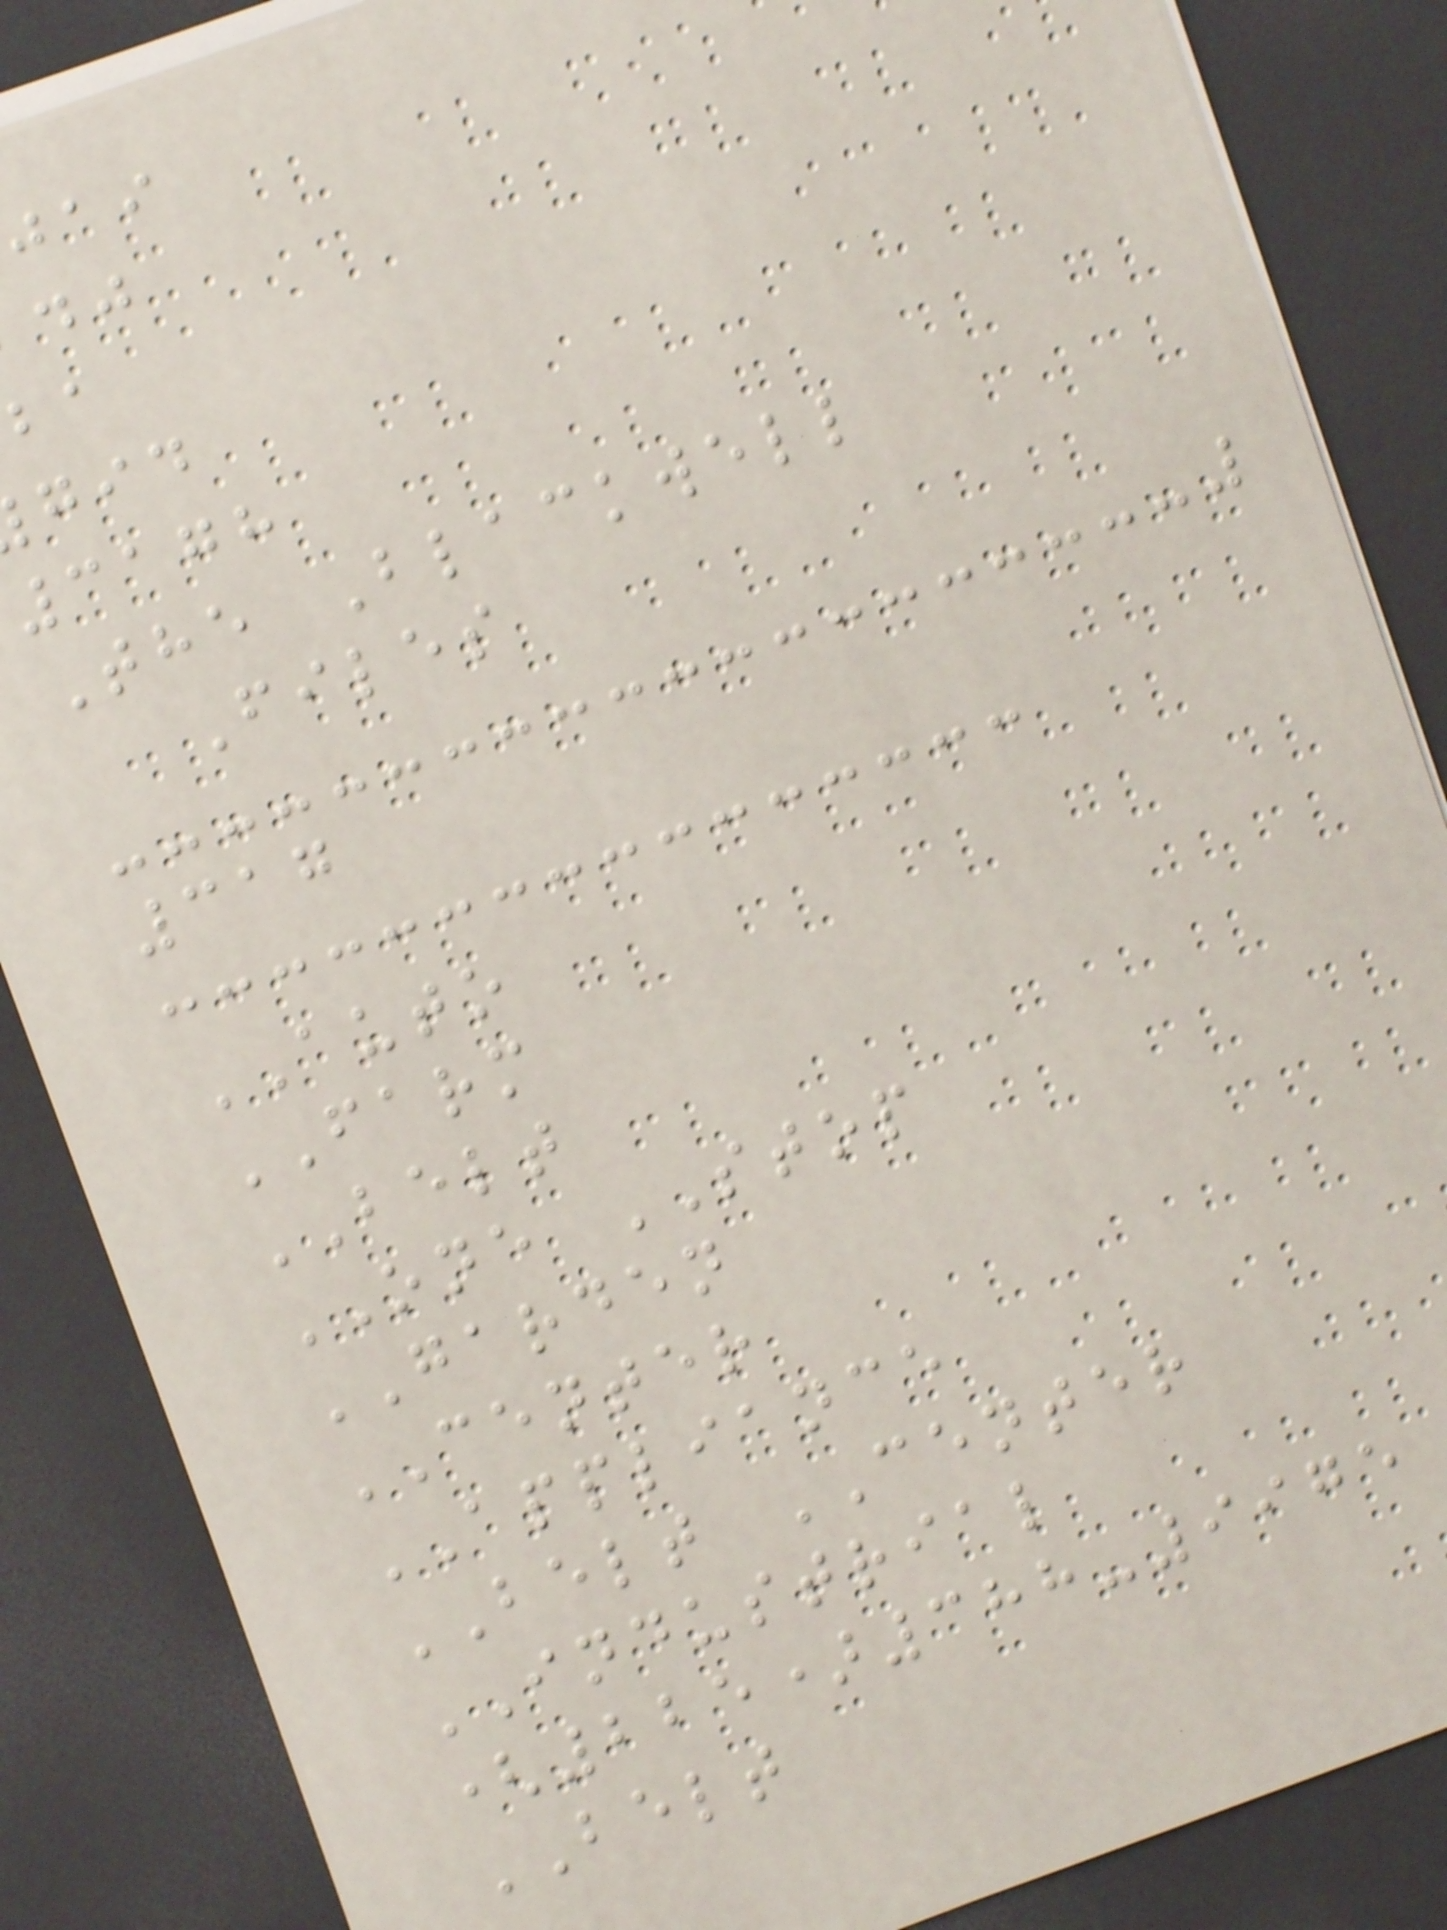3178
The Blackwell
Files
317
AUTO
FARM
BELT
ONE STOP
GARDEN
CENTER
APPLIANCE
BELT CENTER
INDUSTRIAL
(225)388-9975
BELT
